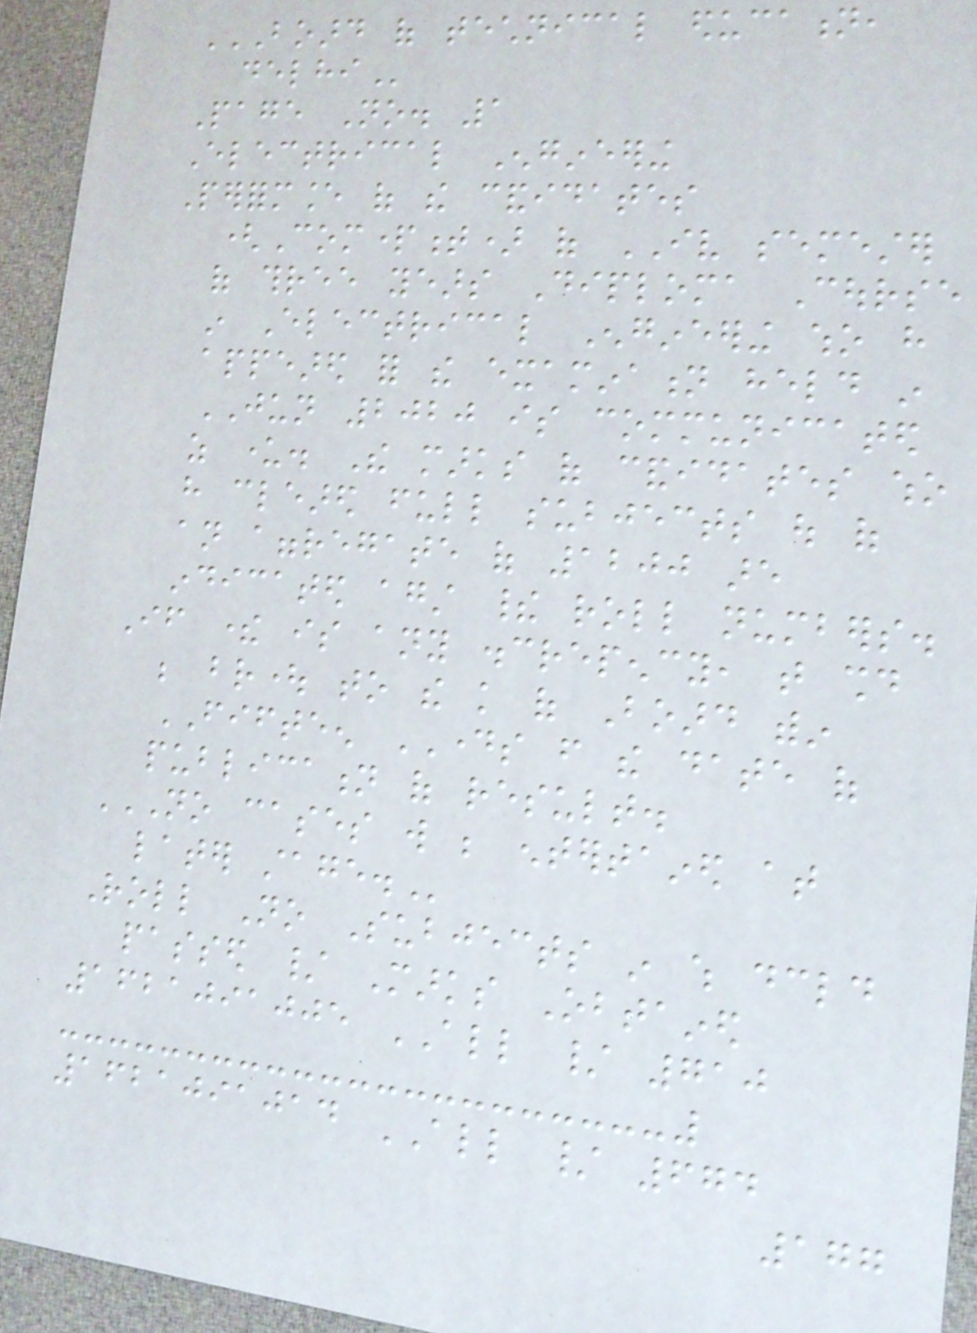BOARD OF TECHNICAL EDUCATION,
DELHI
Page No. 1
Electrical Engineering
Performance of the candidates
(Compartment) of IV semester
of three years Diploma Course
in Electrical Engineering who have
appeared for the examination held in
JUN 2020 is communicated
as under. The marks of candidates who
have cleared full subjects out of
an aggregate of 1200 are
indicated against their roll numbers.
If there is any discrepency, that should
be brought to the knowledge of Board within
FIFTEEN DAYS from the date of
publication of result.
NO CASES WILL BE ENTERTAINED AT
LATER STAGE.
Roll No Subjects in which declared
passed / Marks Obtained
1621091005 ALL / 710
1621091014 ALL / 674
177
